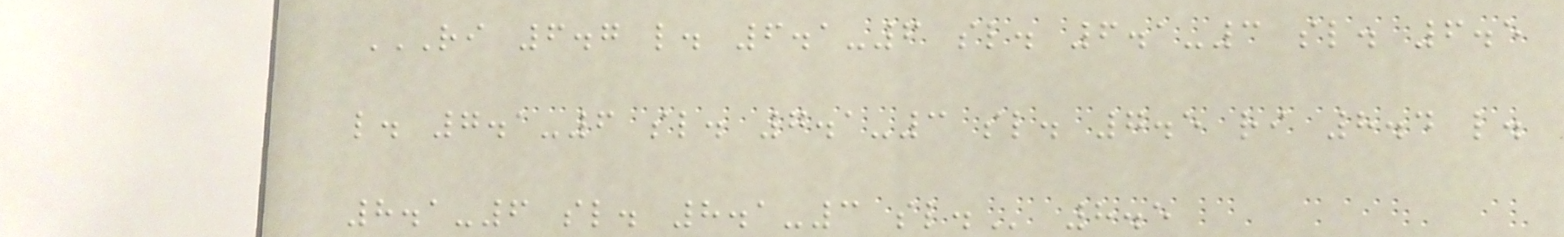RI 6.7 L. 6.1-6 SL. 6.1-3 SL. 6.5
L. 7.1-6 SL. 7.1-3 SL. 7.5 RI 8.4 L.
8.1-6 SL. 8.1-3 SL. 8.5
